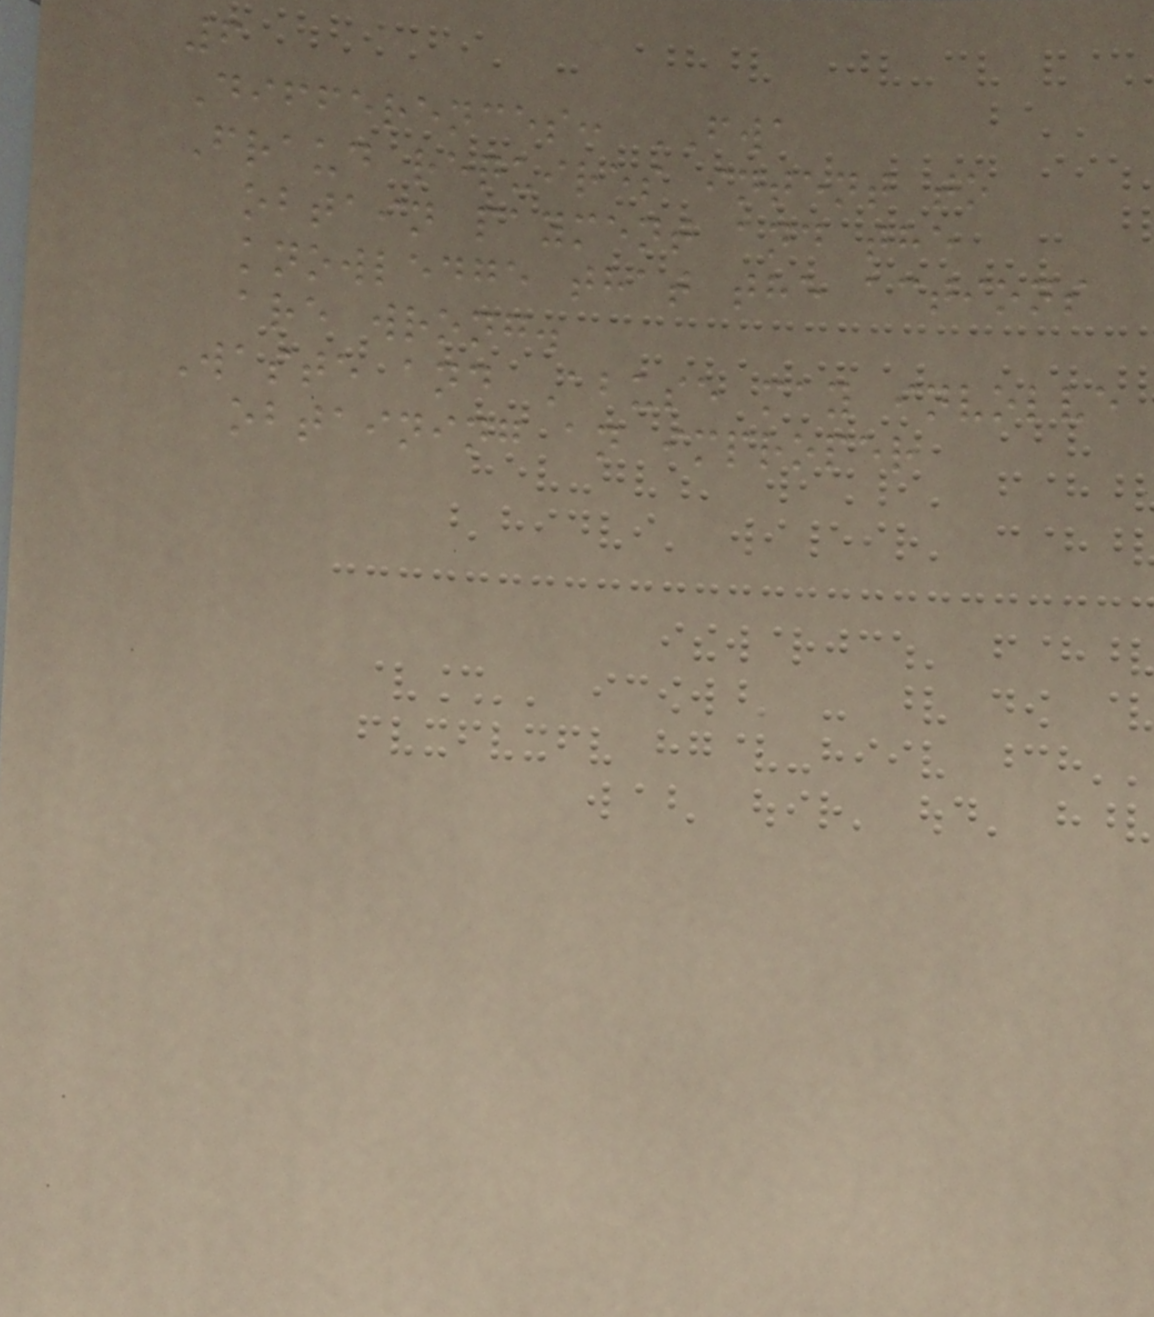6
Differences: FWA
Fraud requires intent to
obtain payment and the
knowledge that the actions
are wrong.
Waste and Abuse may involve
obtaining an improper
